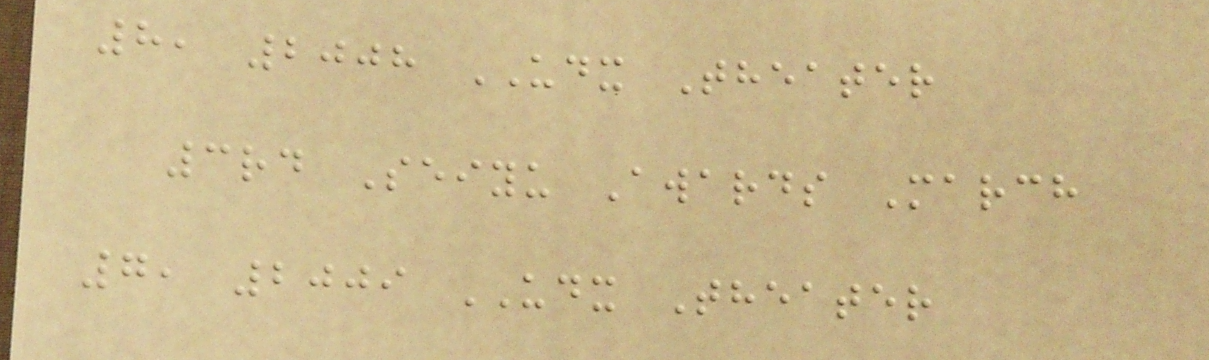8, 2008 UDX Theater
3rd Seiyu Awards March
7, 2009 UDX Theater
